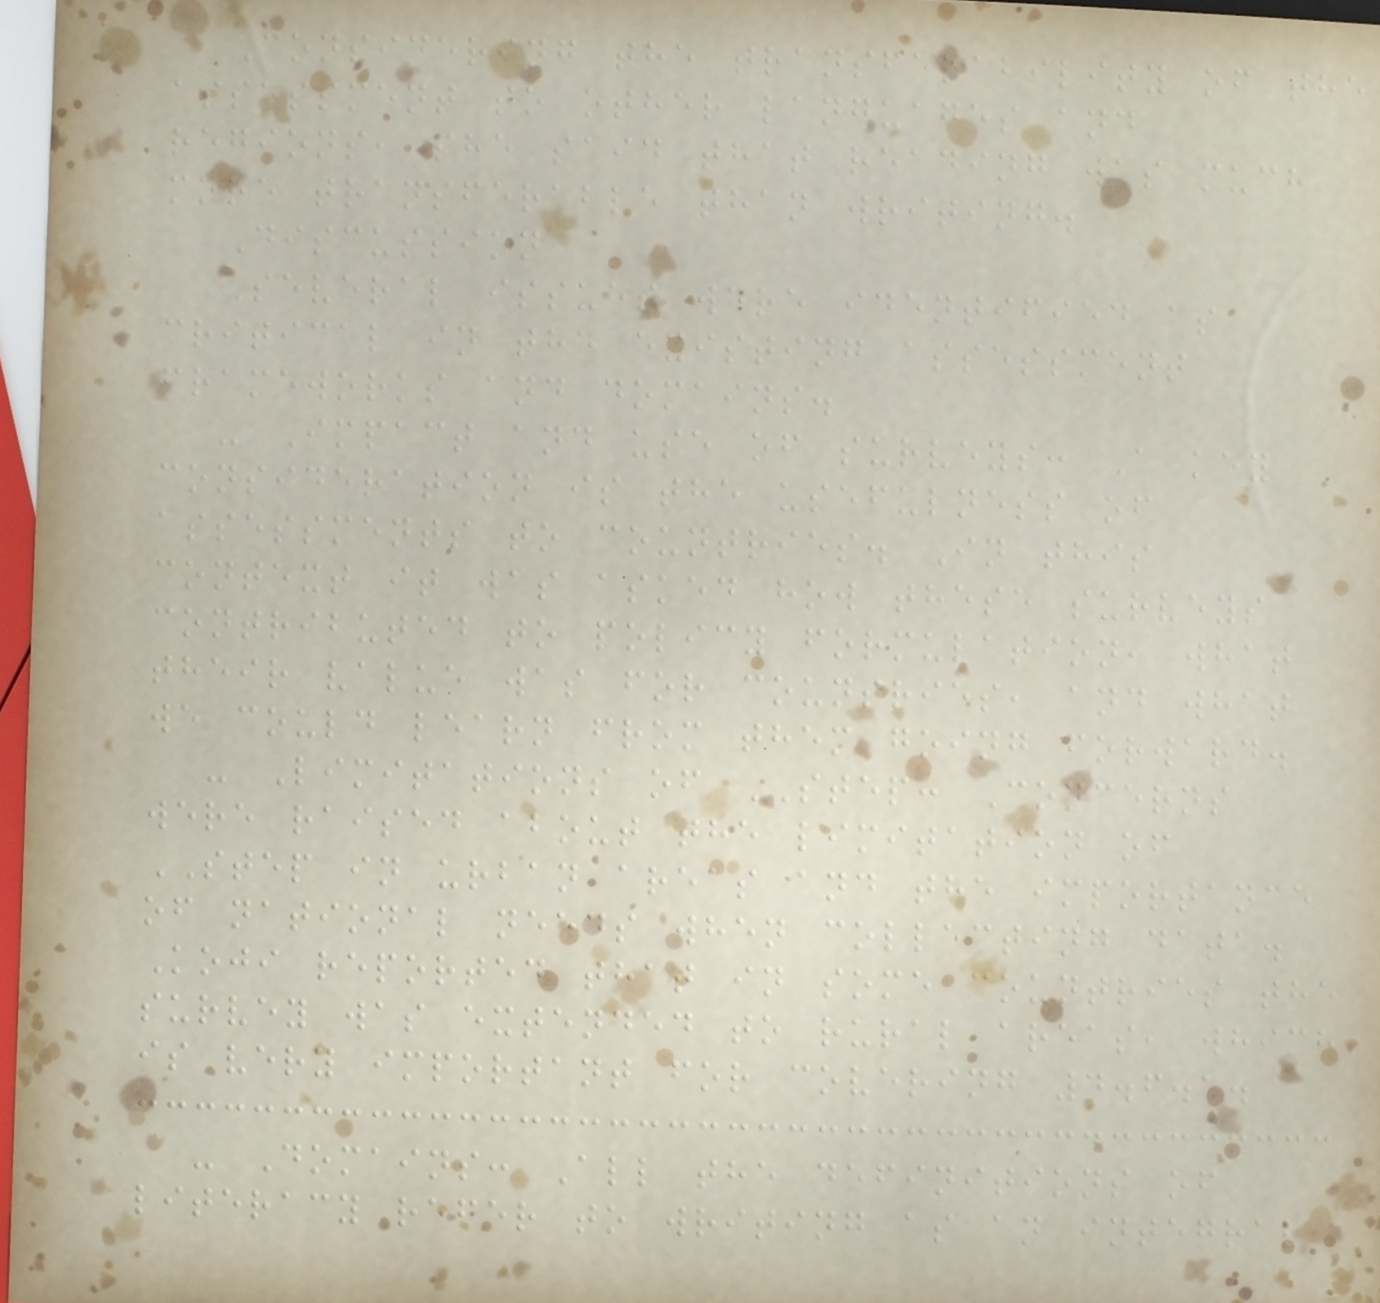Considering the transferability of the
assessment to other languages and
regions, she said that reading was much
more transferable than writing.
Discussion
Several issues were identified as
critical in the existing assessment
frameworks and domains.
- Impact and use of surveys: A key
consideration is the usefulness of
assessments to countries. In this
context it was asked how these surveys
contributed to policy formulation, what
their value was for countries, and what
we could learn from them going forward.
- Limitations of STEP: Concerns
were raised about the limitation of
STEP in urban areas and the importance
of national needs when collecting data.
Koji reported that in some countries the
survey was extended to rural areas, which
is very important for covering 4.6.1.
- Domains: All the definitions of
literacy refer to writing as an integral
